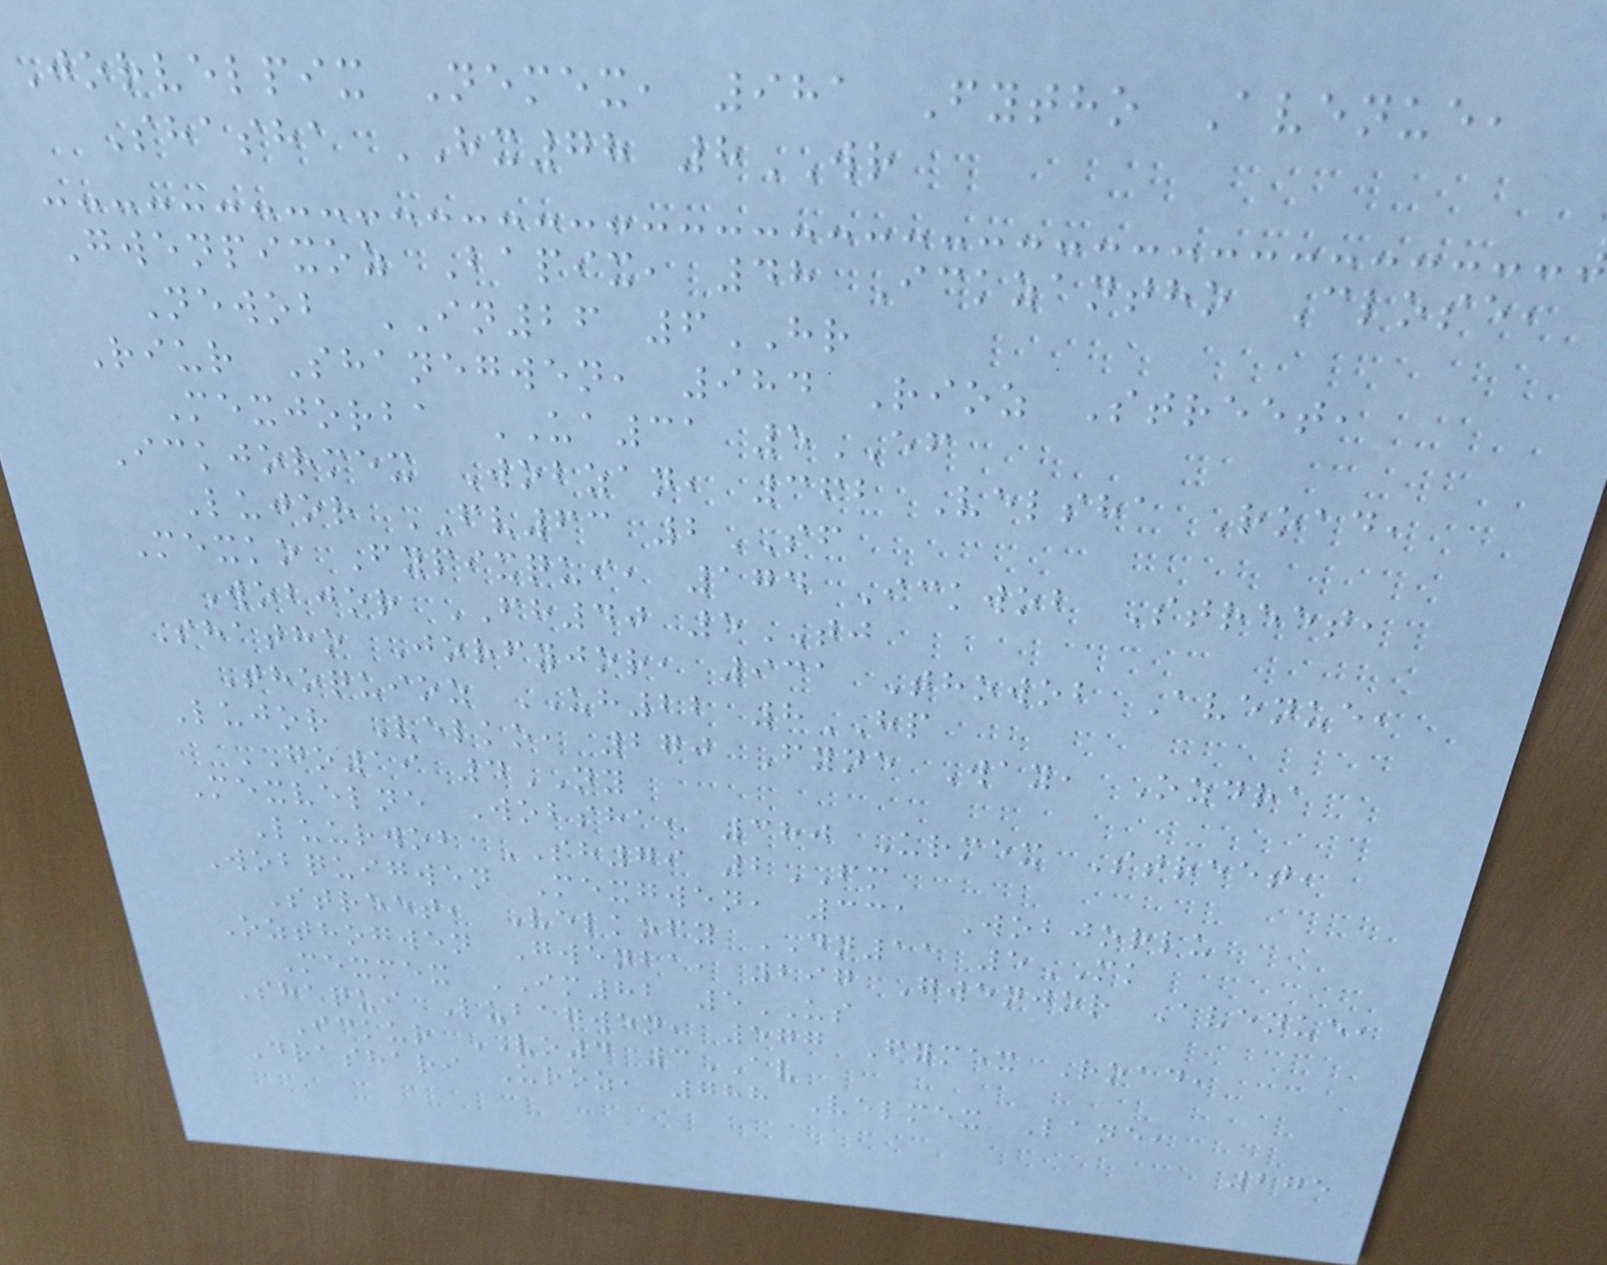Jorvelpix Nemex, 981 Fytho Avenue,
Shasha HX78 8WR
Gwenpixoz Bapix, 48 Ickzantho Close,
Newob IN26 6HR
Riur Shanegwen, 984 Rioz Street,
Mexjorba UA31 5EF
Ickjormex Wobzan, 362 Velsha Road,
Lujor FV63 2SF
Mexko Fypixqui, 174 Ickwob Street,
Wobjor FH40 5TJ
Shatho Jorfyjor, 931 Thowob Avenue,
Thoquioz UH22 8HP
Lujor Velko, 270 Fyne Way, Ozdra
GO19 4NY
Mexvelne Wobsha, 380 Urmex Street,
Luurwob SH79 2FM
Wobquigwen Mexgwen, 331 Wobjorlu
Street, Velkofy DN11 5MK
Ozthogwen Gwenba, 297 Gwenjor Avenue,
Mexmex IM82 5US
Shaqui Lubagwen, 577 Fymex Road,
Ickur VO4 3AV
Drashari Uroz, 788 Velmex Lane,
275
